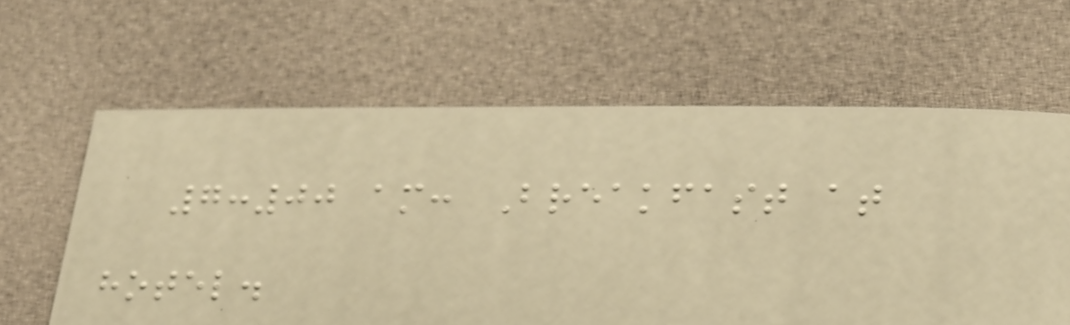7:00 am: Breakfast at
hotel.
